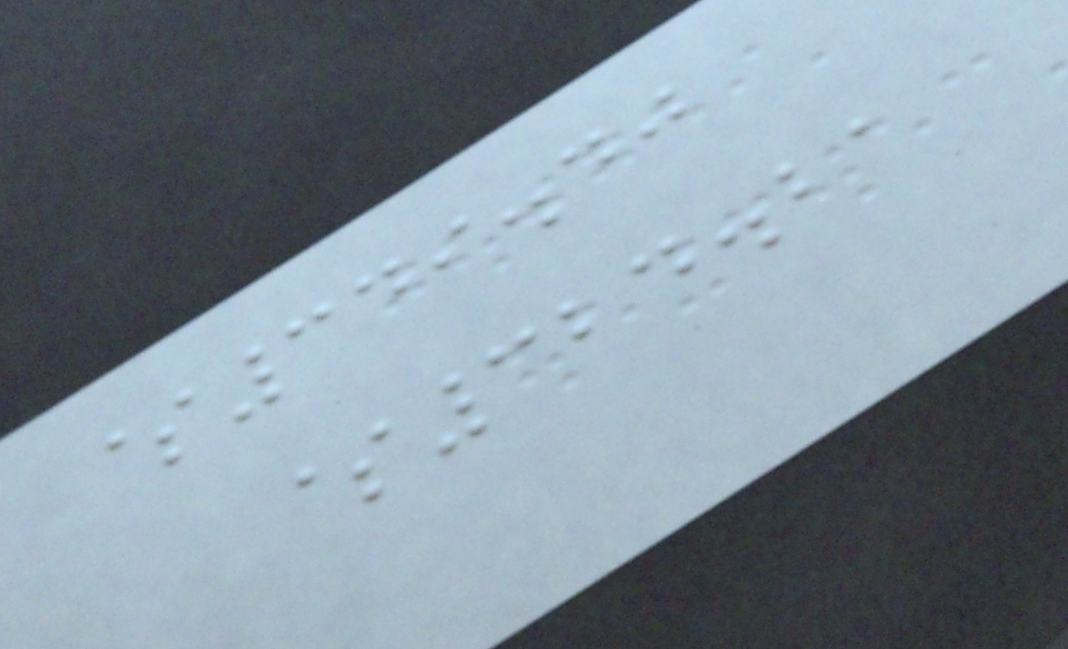$349.40
$324.21
